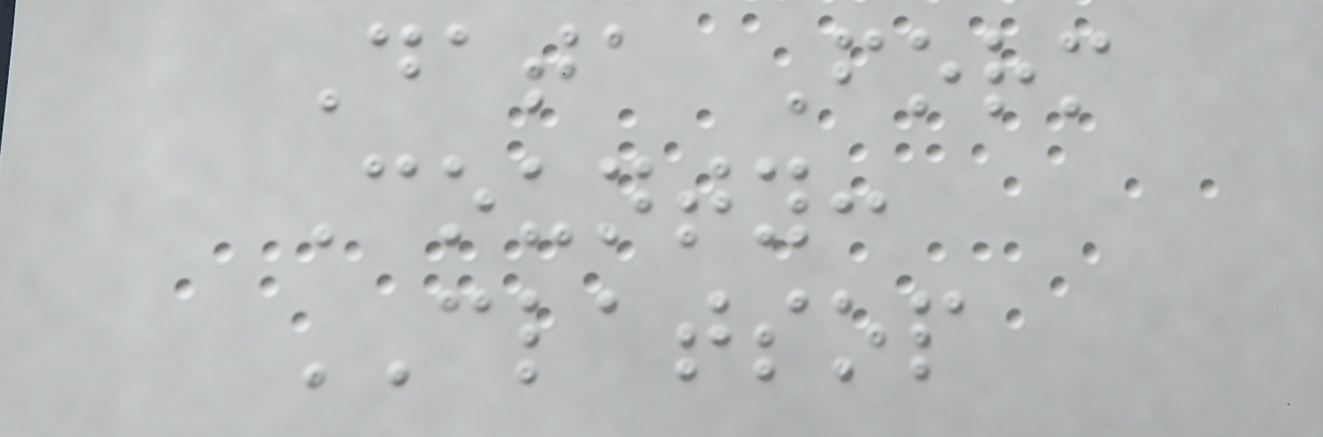Data Form
County:
CLATSOP
